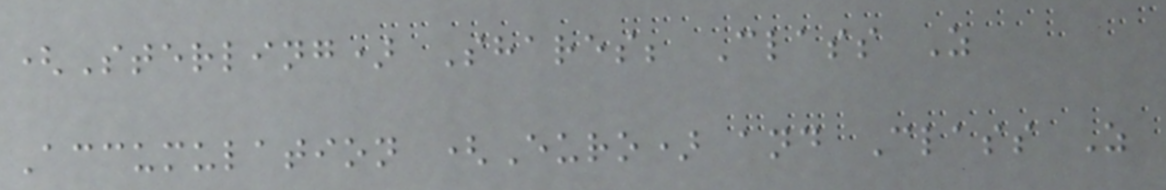(Sterling) Shares; Class Z
Accumulation (Euro) and Class Z
